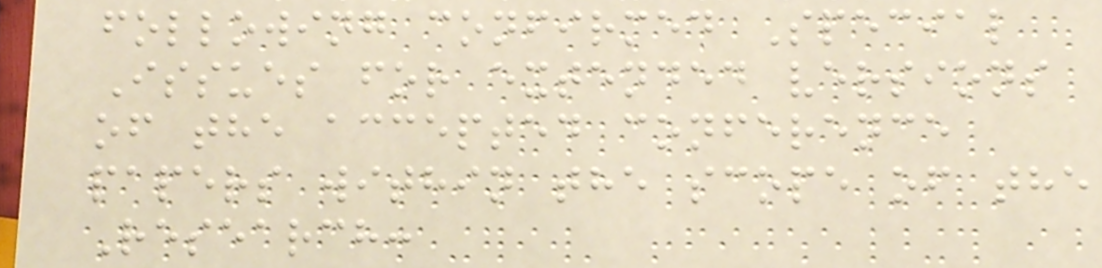following confirmed Special
Issues for extended versions
of the accepted conference
papers within the scope of the
Research:
